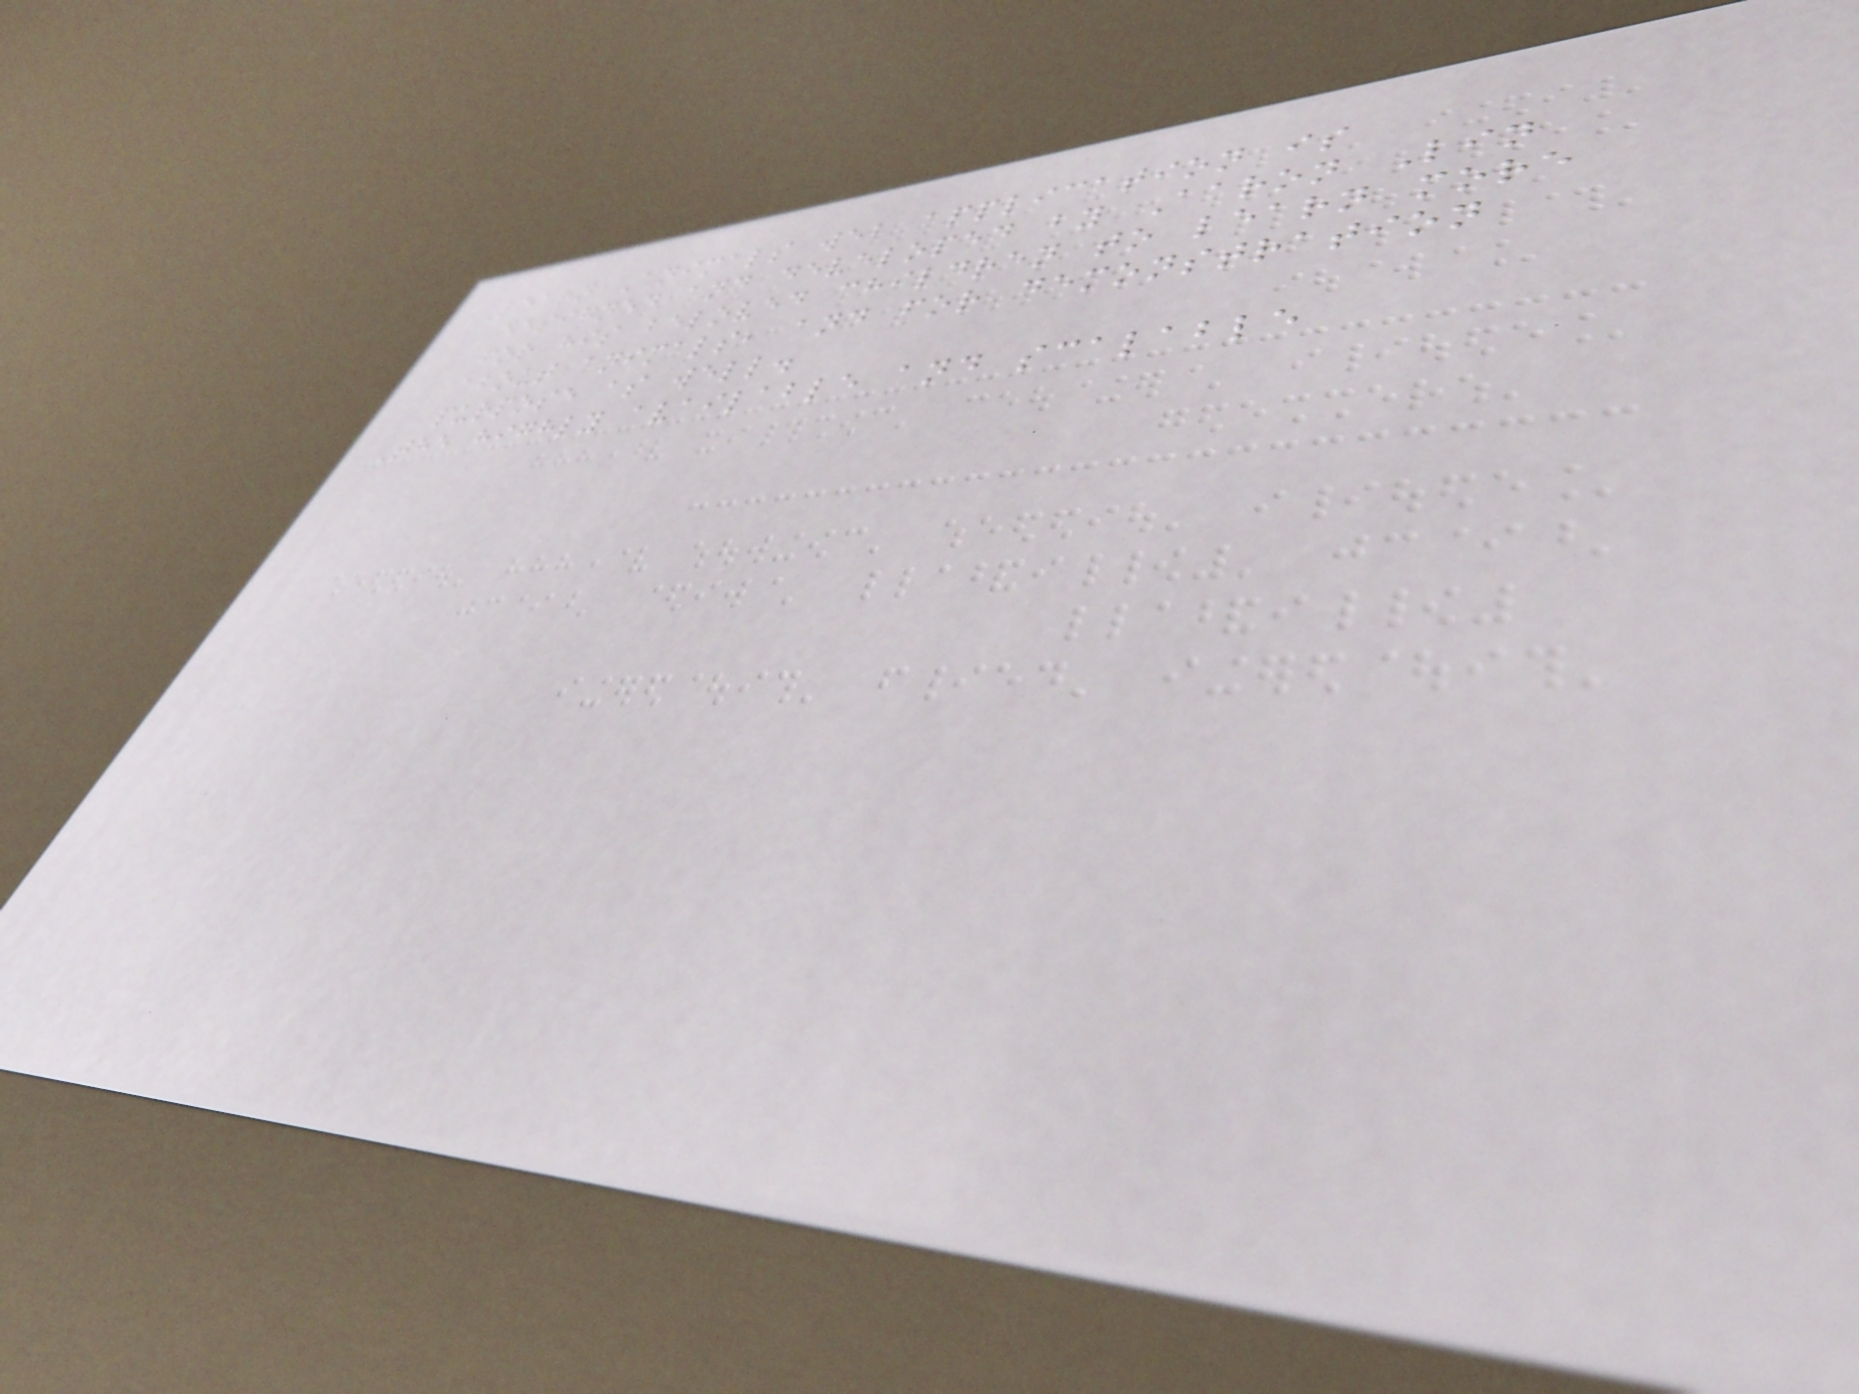Learn Animals web application is
designed and developed by Aaron Lin
for his beloved children to learn more
about animals, and for demonstration
purpose as well.
The highly available and scalable
